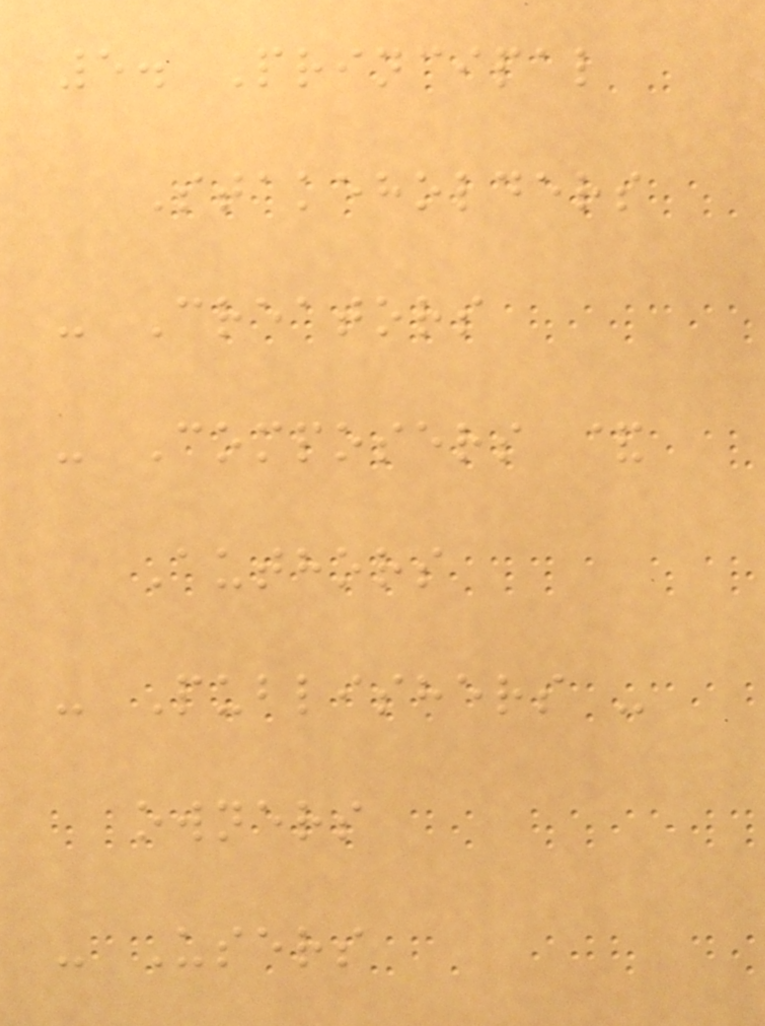5. Principal
Stakeholders
- Creators
- Composers &
Authors
- Publishers -
owners
- Users
